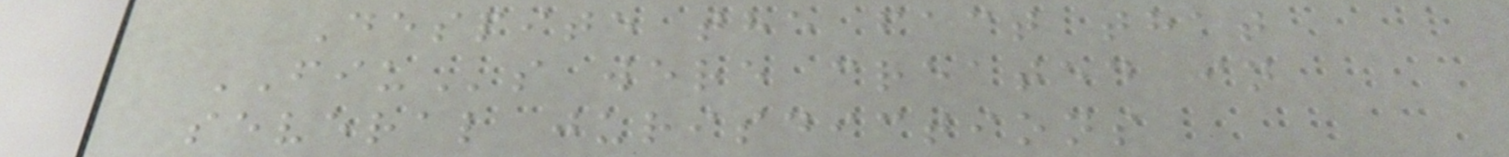Despite the fact that
FIUs were created in
several jurisdictions
